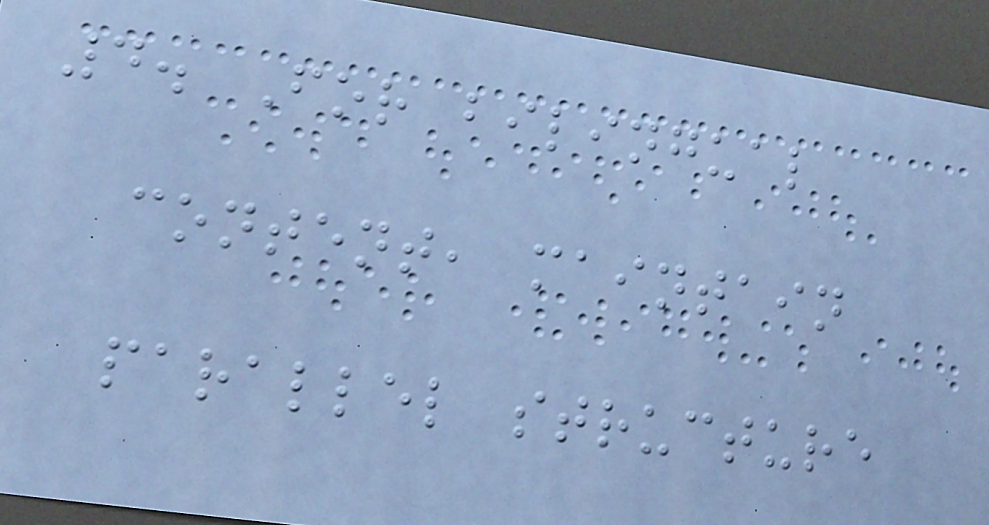4. For bilingual
content, maintain
parallel structure
